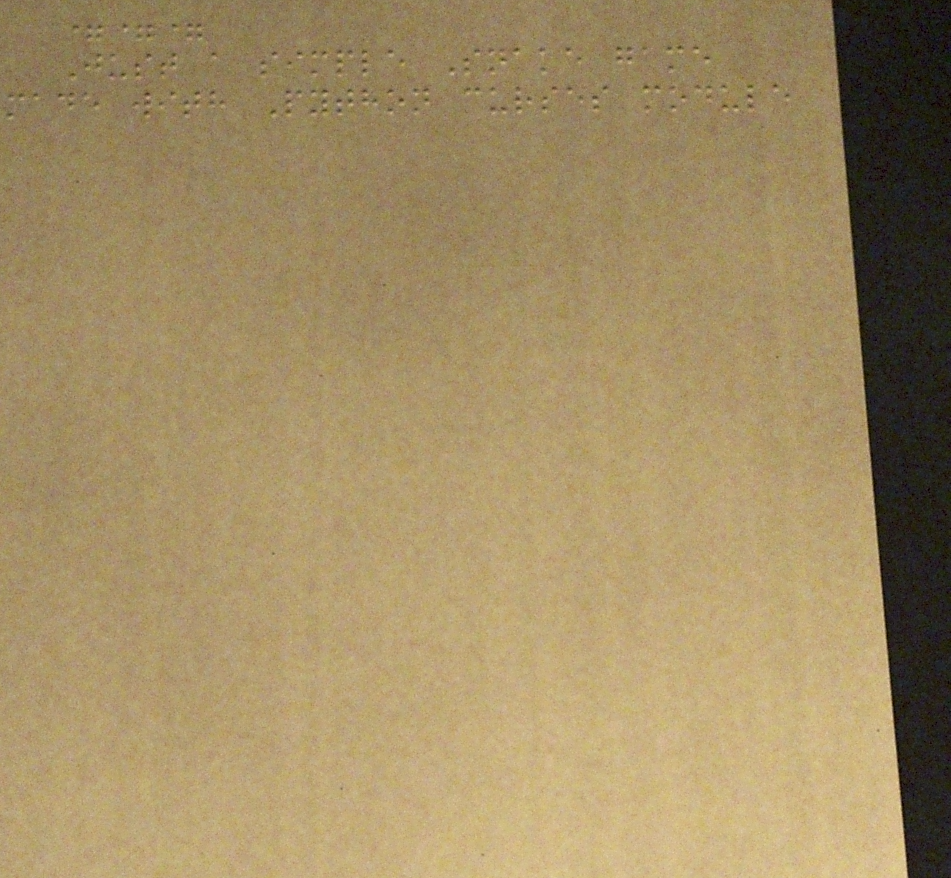===
Just a simple Snake game
made with Python curses module
